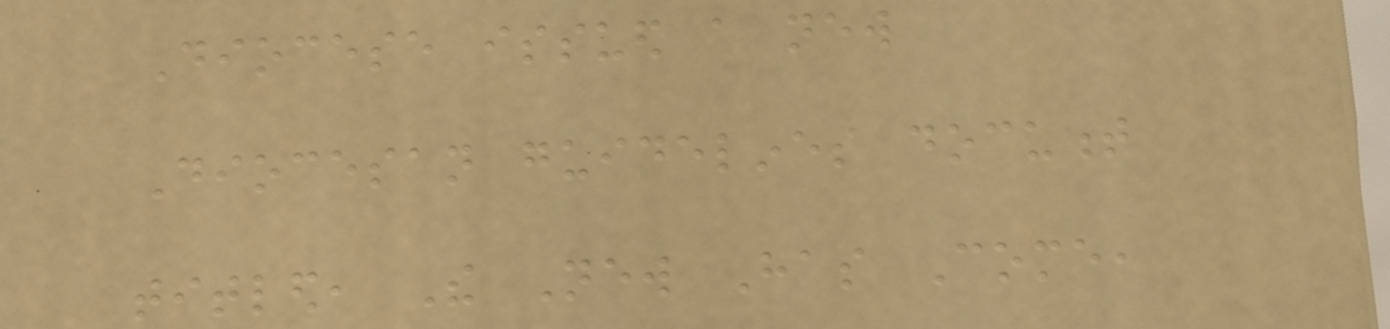Diocese issued a new
Diocesan guidelines document
titled, The New Has Come,
